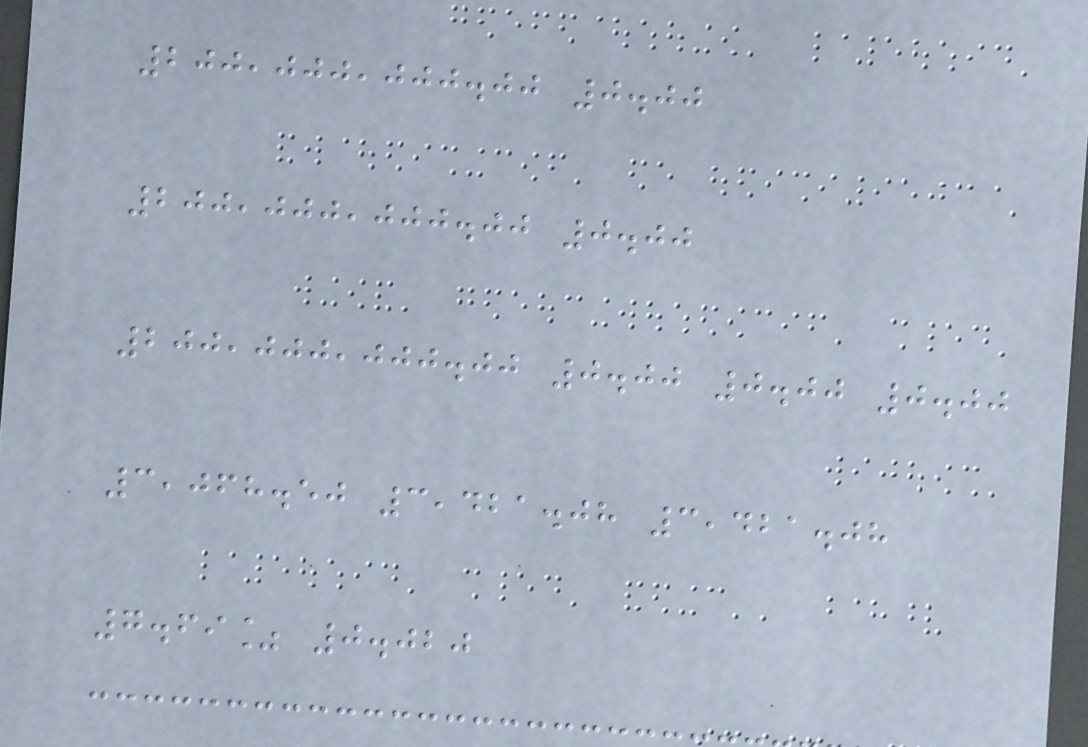200,000,000.00 0.00
200,000,000.00 0.00
200,000,000.00 0.00 0.00 0.00
3,068.50 3,421.08 3,421.08
7.69% 0.020
